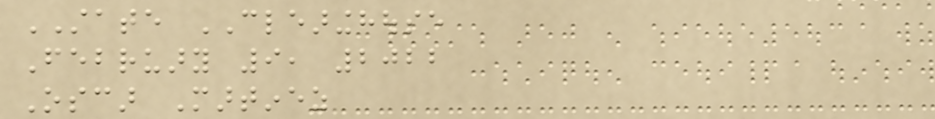STATE CLEARINGHOUSE
February 9, 2022
Oscar Martinez
